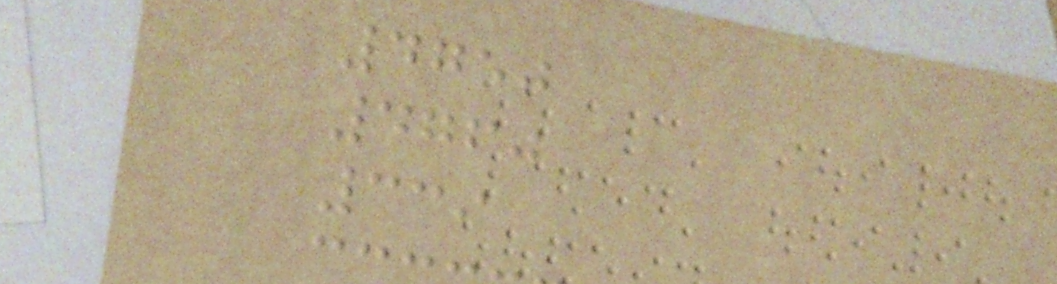4750
4760
339
